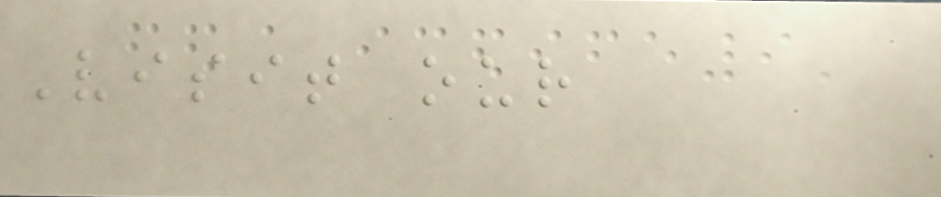Visit our
